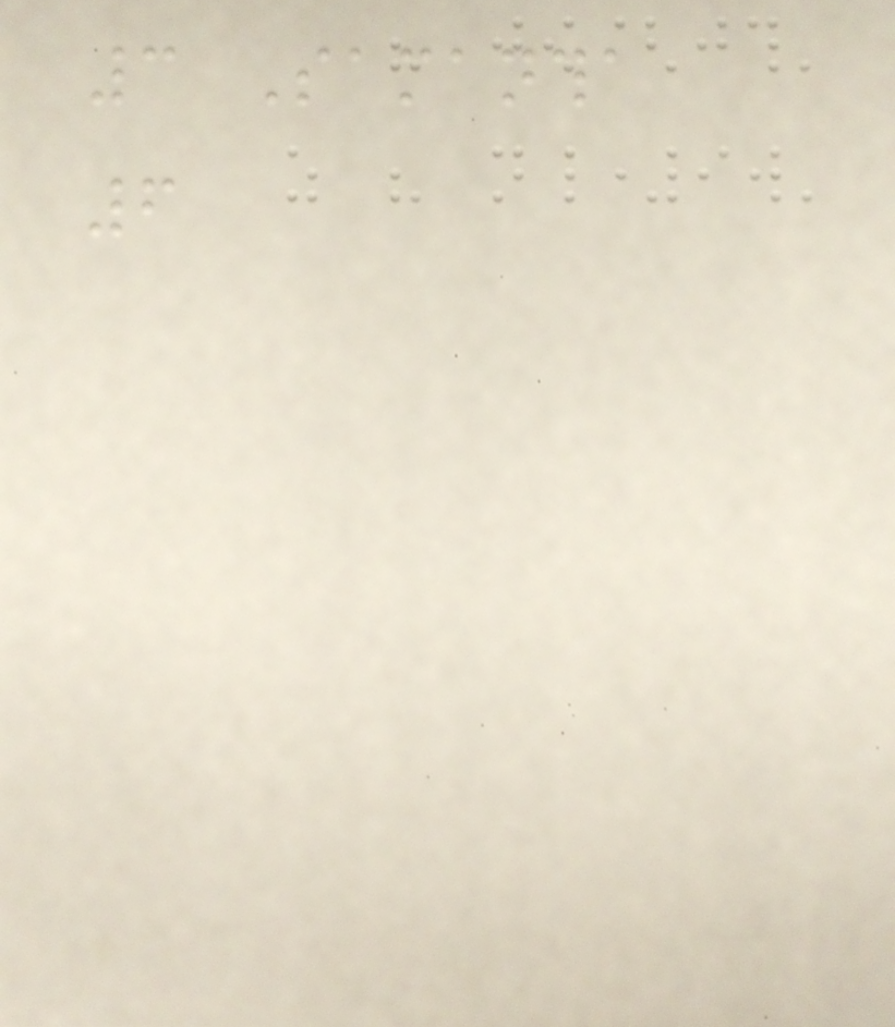3 Samantha
6
